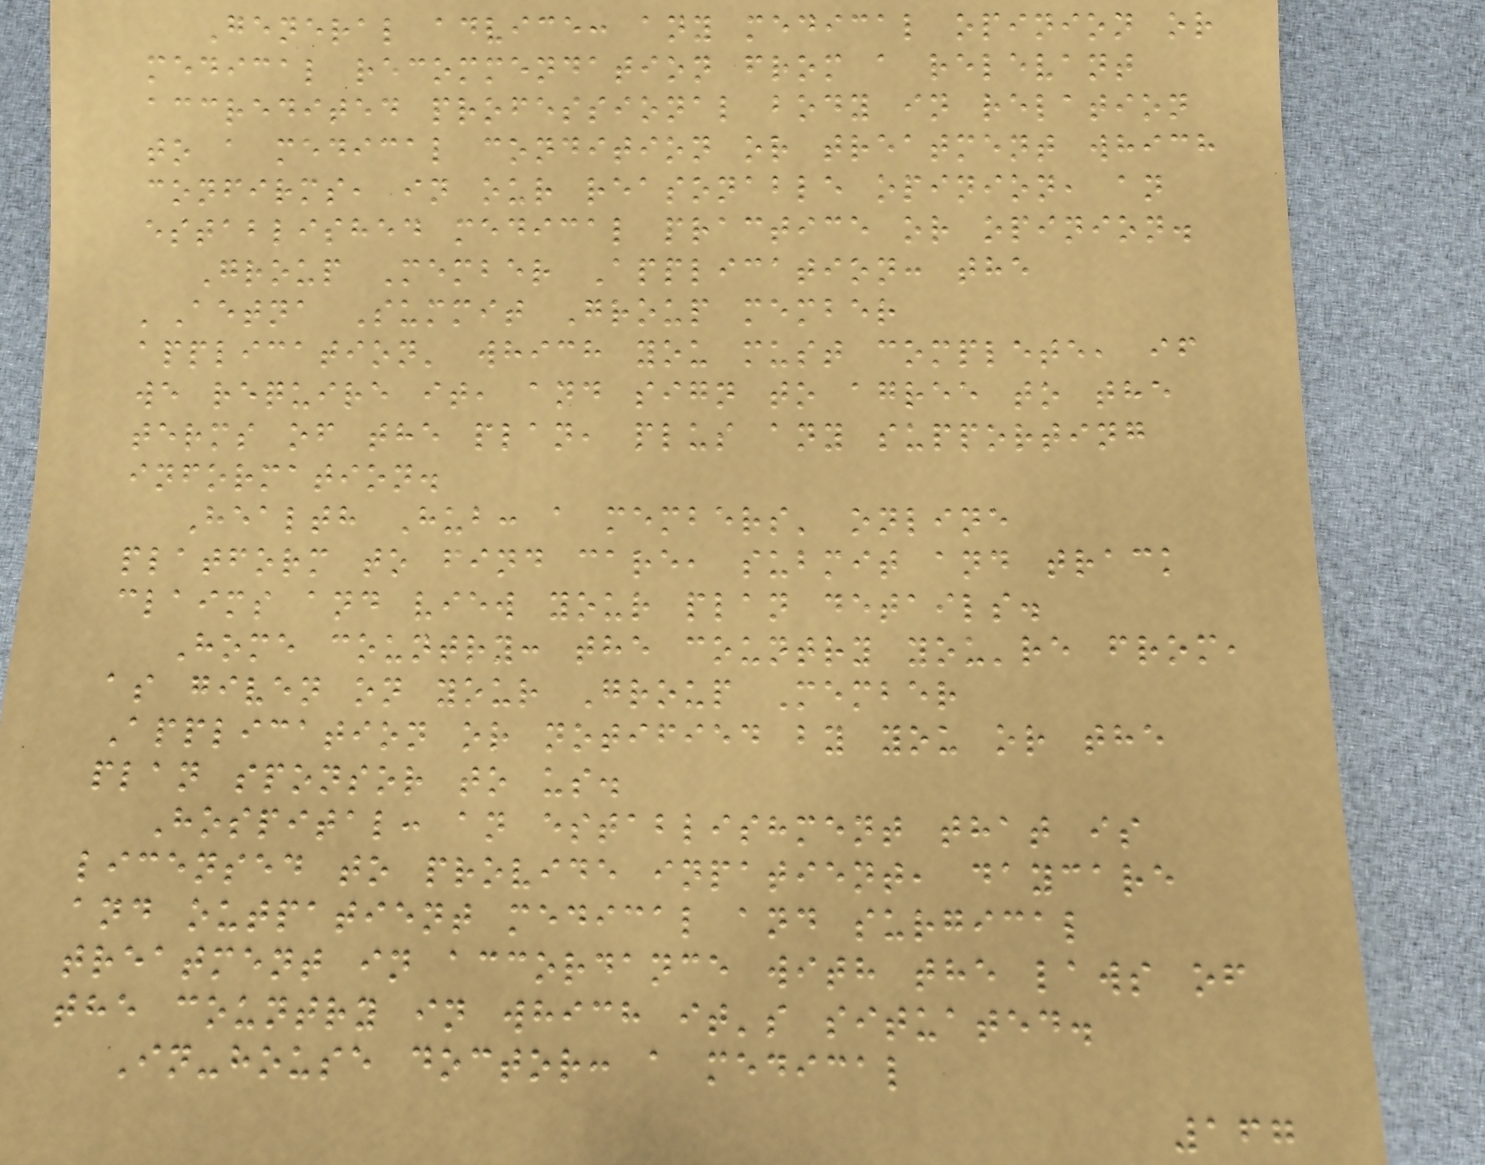General advice: any medical opinion or
medical recommendation from a relevant
accredited professional body in relation
to a medical condition or treatment which
confirms, in our reasonable opinion, an
established medical practice or opinion.
Group Member Application: the
'Aetna Summit Group member
application' which you must complete, if
we require it, and sign to agree to the
terms of the plan, plus any supporting
information.
Health Hub: a members' online
platform to find care, submit and track
claims and view your plan details.
Home country: the country you're from,
as given on your Group Member
Application or notified by you or the
plan sponsor to us.
Hospital: an establishment that is
licensed to provide inpatient, daycare
and outpatient medical and surgical
treatment in accordance with the laws of
the country in which it's situated.
In-house doctor: a medical
167
